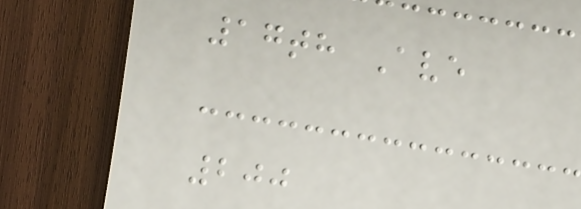17th Ave
200
